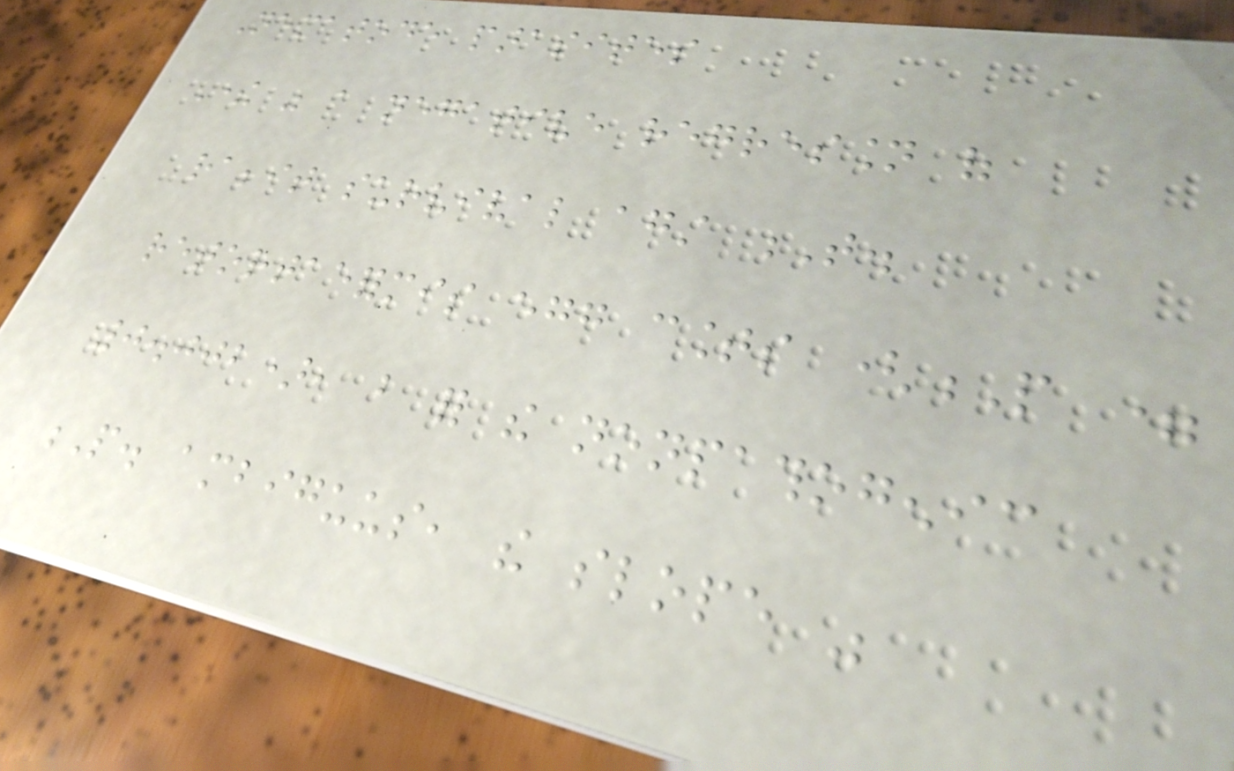Nematode parasites
There was a negative regression of
rabbit survival against T.
retortaeformis egg counts (P =
0.002), but for the nonpathogenic
P. ambiguus, the slope was
